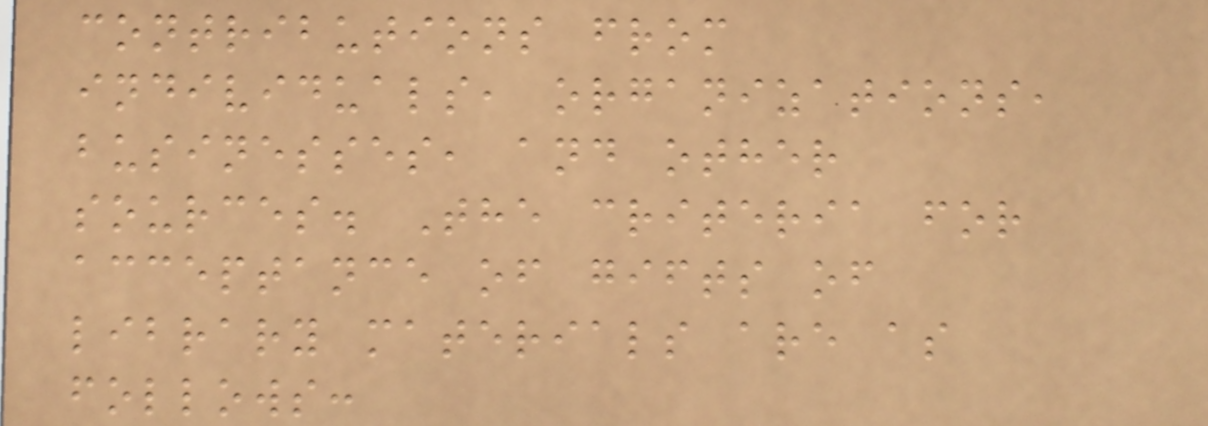contributions from
individuals, organizations,
businesses, and other
sources. The criteria for
acceptance of gifts of
library materials are as
follows:
